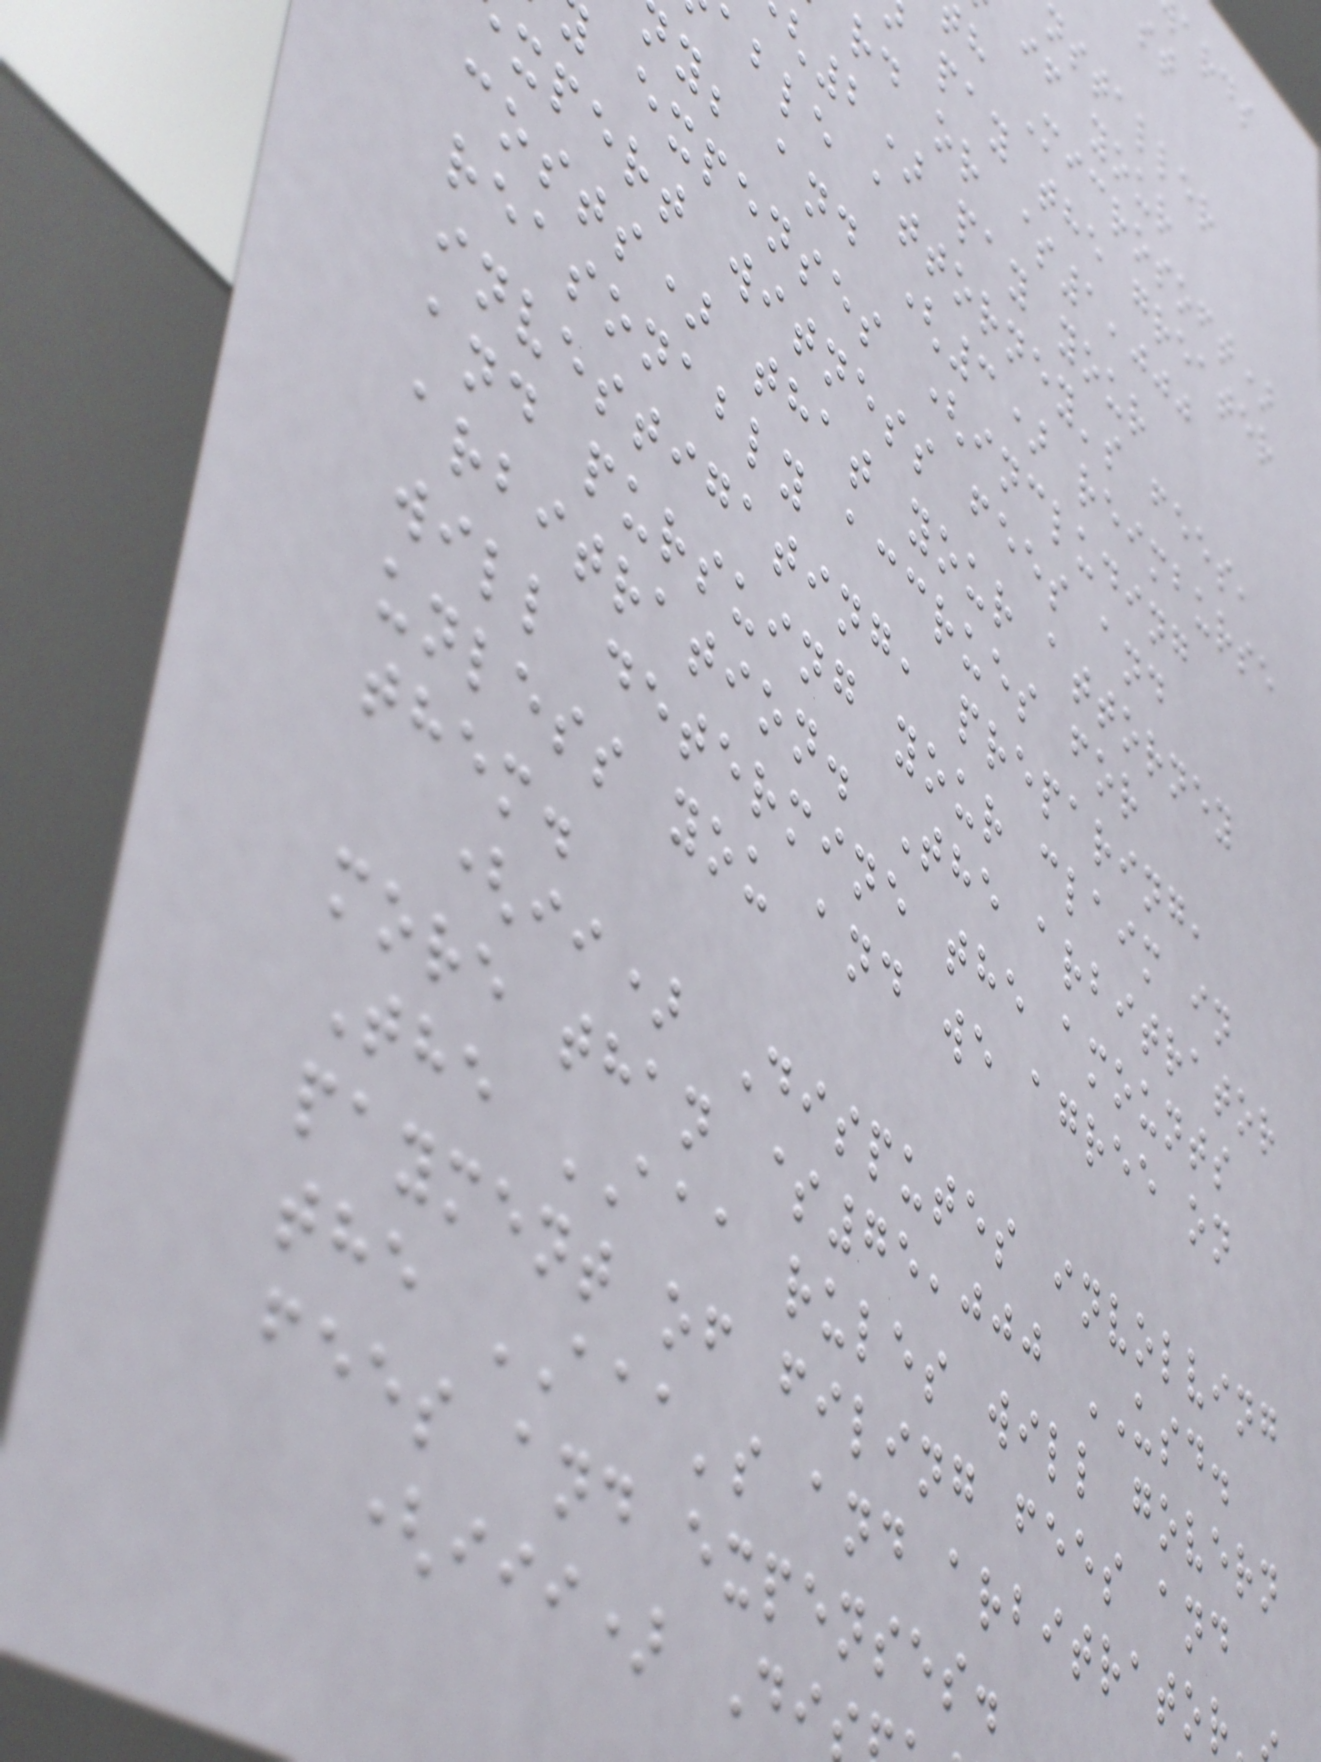nstaller
if your
h Microsoft)
pay the greater
rd or $1,000
2) pay your
able attorney's fees,
y; and (3) reimburse
expenses (including
xpert witness fees and
costs) that your attorney
reasonably accrues for
investigating, preparing,
and pursuing your claim in
arbitration. The arbitrator
will determine the amounts
unless you and we agree on
them.
(ii) Disputes involving
more than $75,000 USD.
The AAA rules will govern
payment of filing fees and
the AAA's and arbitrator
fees and expenses.
(iii) Di
